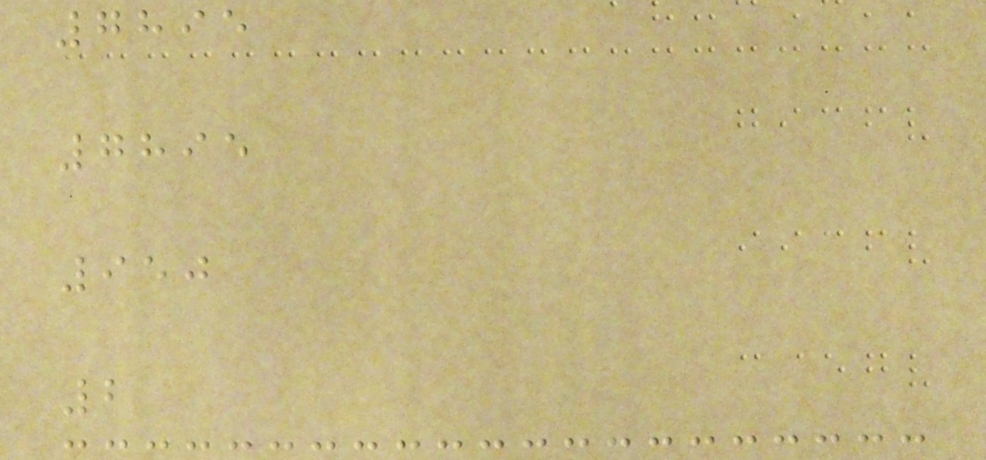7895
7895
950
2
